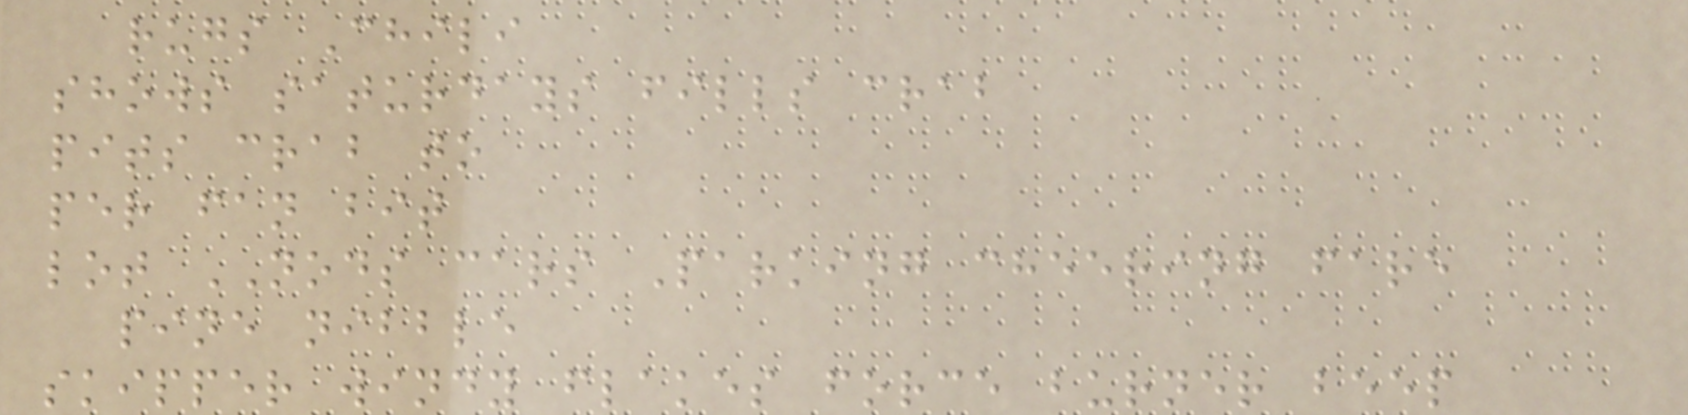rugs Chili
shows saturdays fills crab
pits crab to
per fan bit
lot NODS cars Parking cheering fare
pine nibble
skipper windy flakes force burner beep
